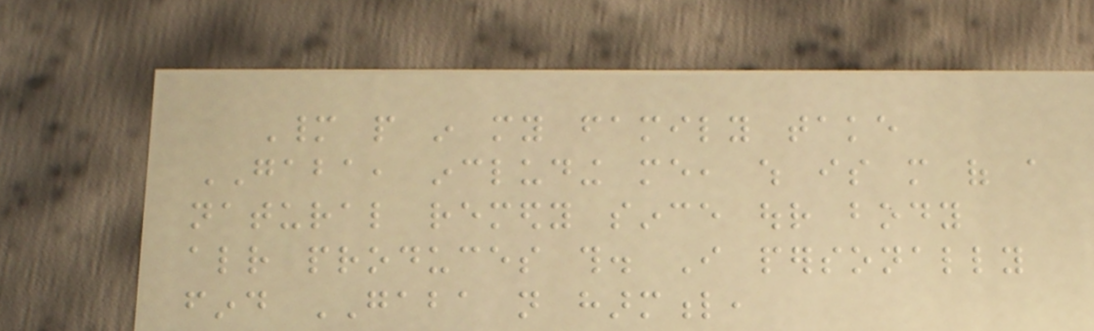Many people in my family take
GABA, including me, which is more of a
natural remedy since our body
already produces this. I personally
find GABA not harmful,
